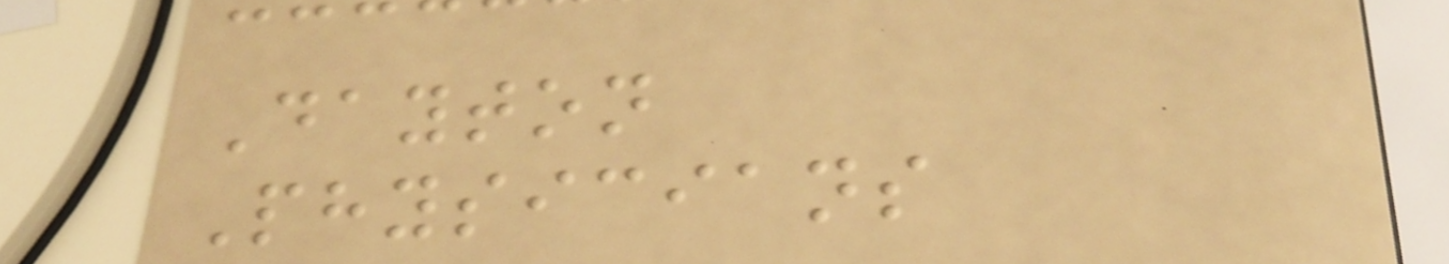Dayton
Physicians
